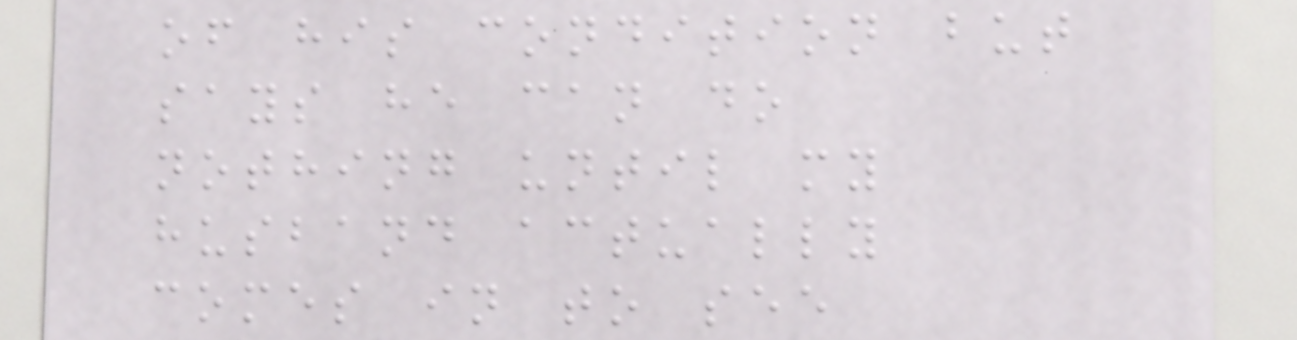of his condition but
says he can do
nothing until my
husband actually
comes in to see
